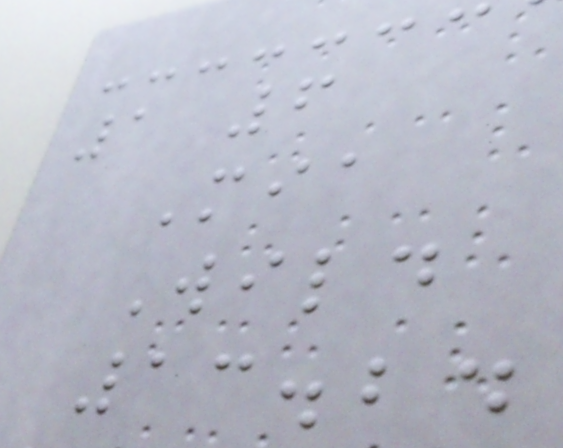1 6
Mia
Wild
13.24
